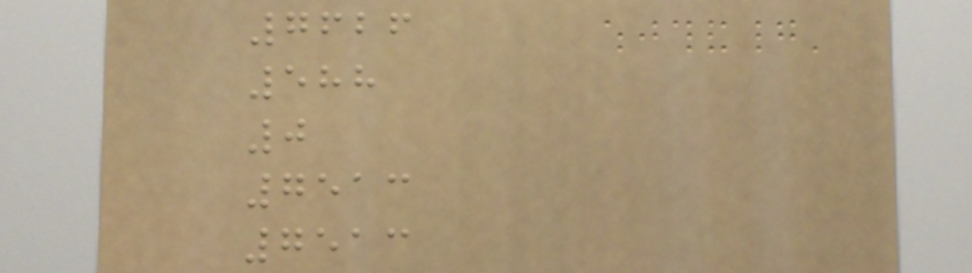7626
588
0
7513
7513
